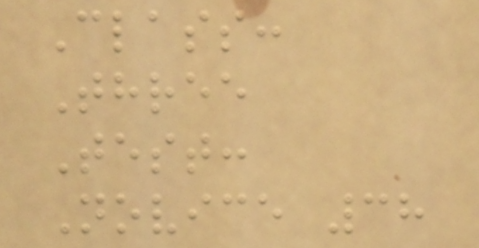Class:
Three
Test:
Novice 38
